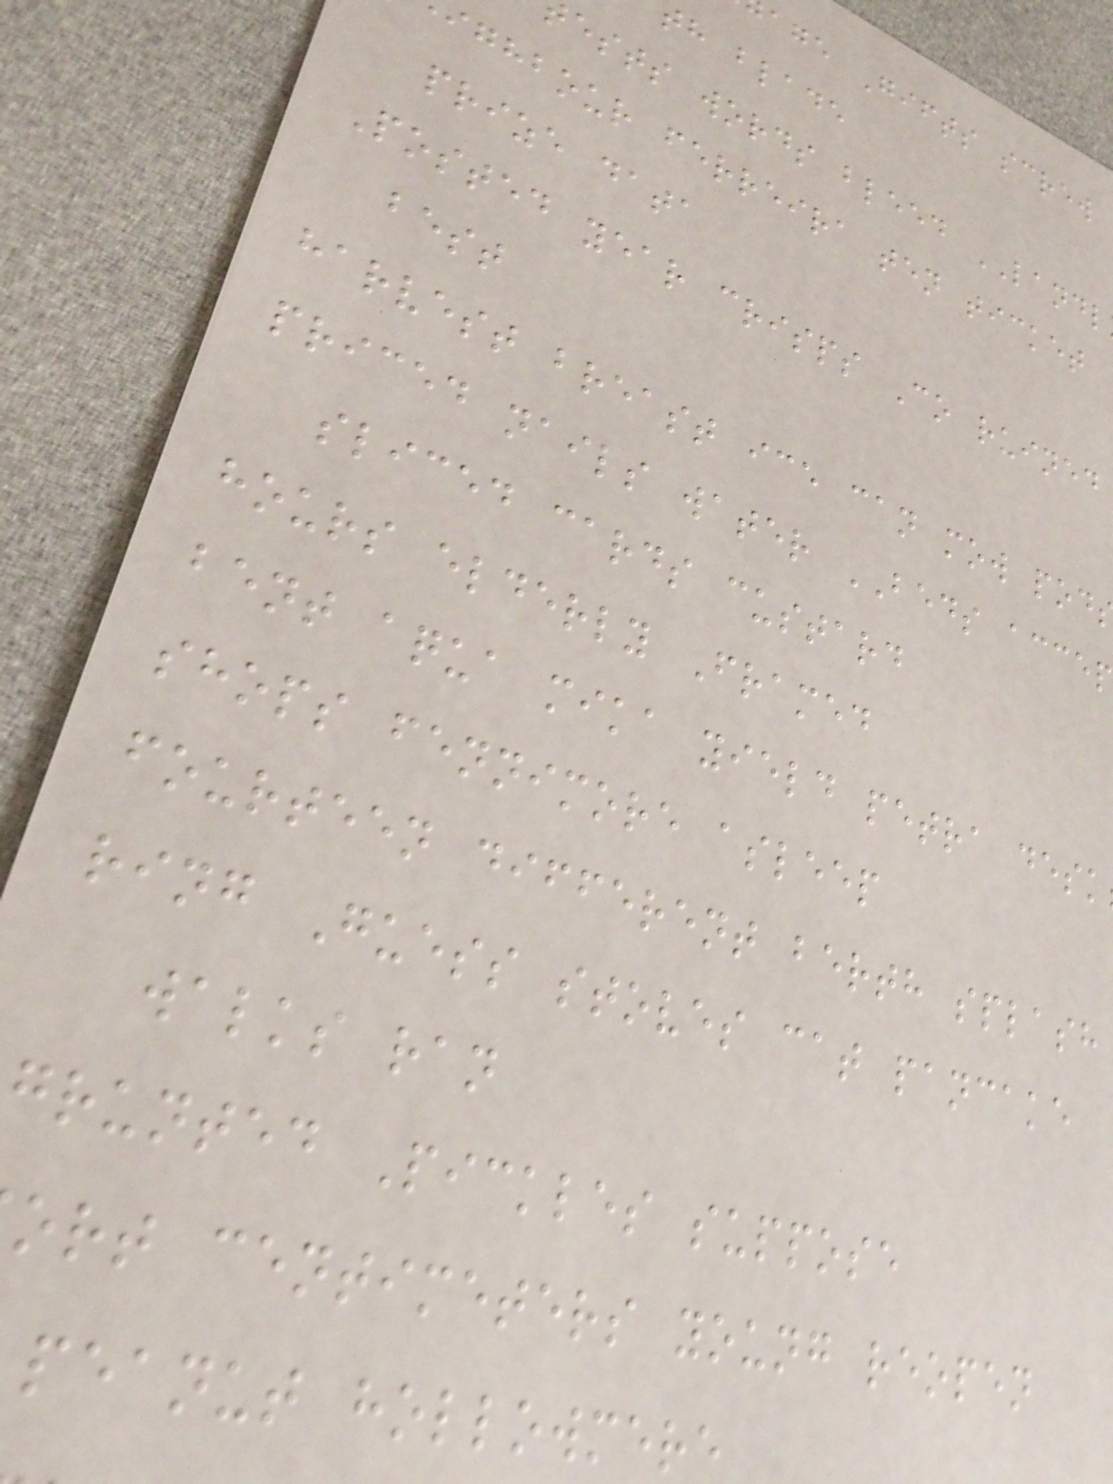age Gifts screw
th blade
ests words bleed LANDL
ighbour ferreira ten ticket
prize data
Posted year crisps Co ruined
best
harvest breast ice can mow pod
priced nails water BEDS accep
sliced cards custard
hours elderly Framed
bent aqua mika yield petra desk
shops fennimore asleep
fourteen different berth splash
ring Guess stoves cat pancake
walks ran
grunted Pickles suppose
ort centimeters young reopen
peanut hollowmere
